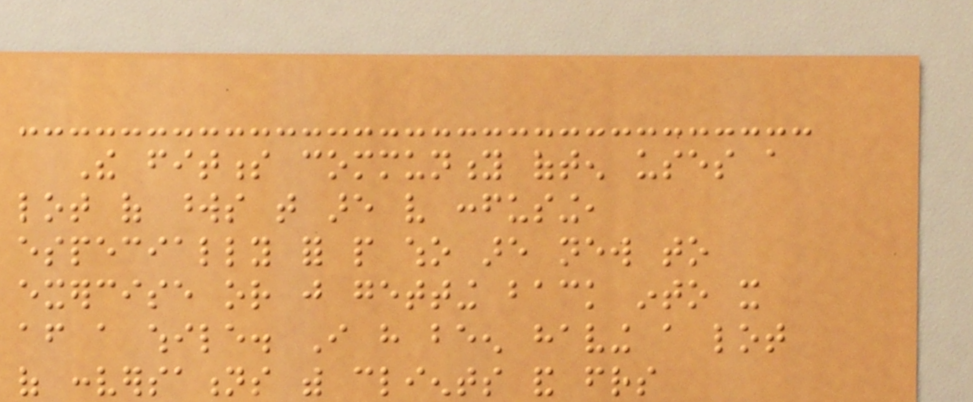The fitness community often uses a
lot of words that are very confusing,
especially for people who are new to
exercise or just getting back into it
after a while. I have been having a lot
of conversations with clients and friends
